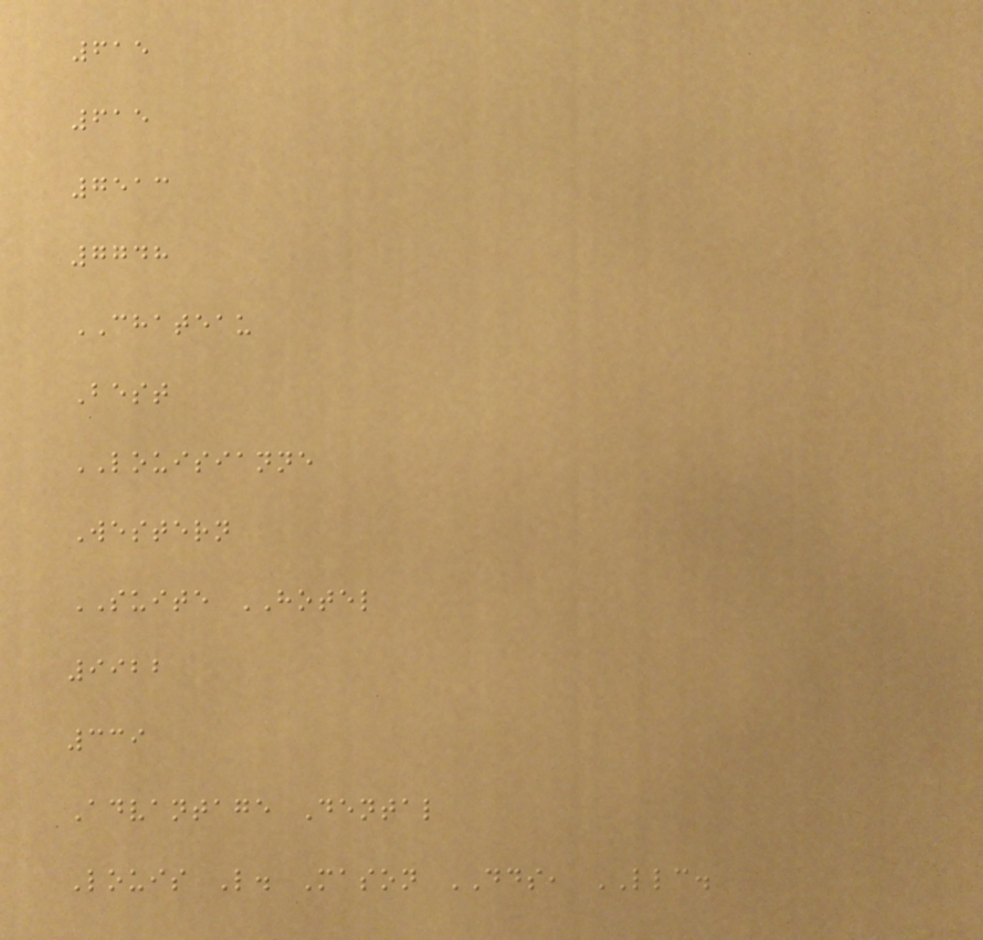615
615
7513
7748
CHATEAU
Best
LOUISIANNE
Western
SUITE HOTEL
9922
339
Advantage Dental
Louis L. Mason DDS, LLC.
